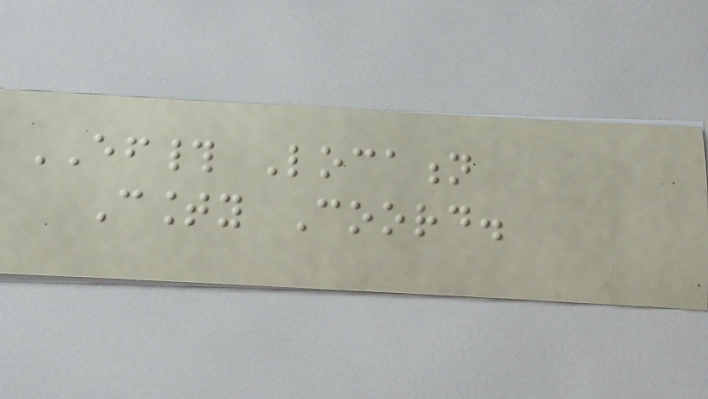EF# Location
County Coord.
